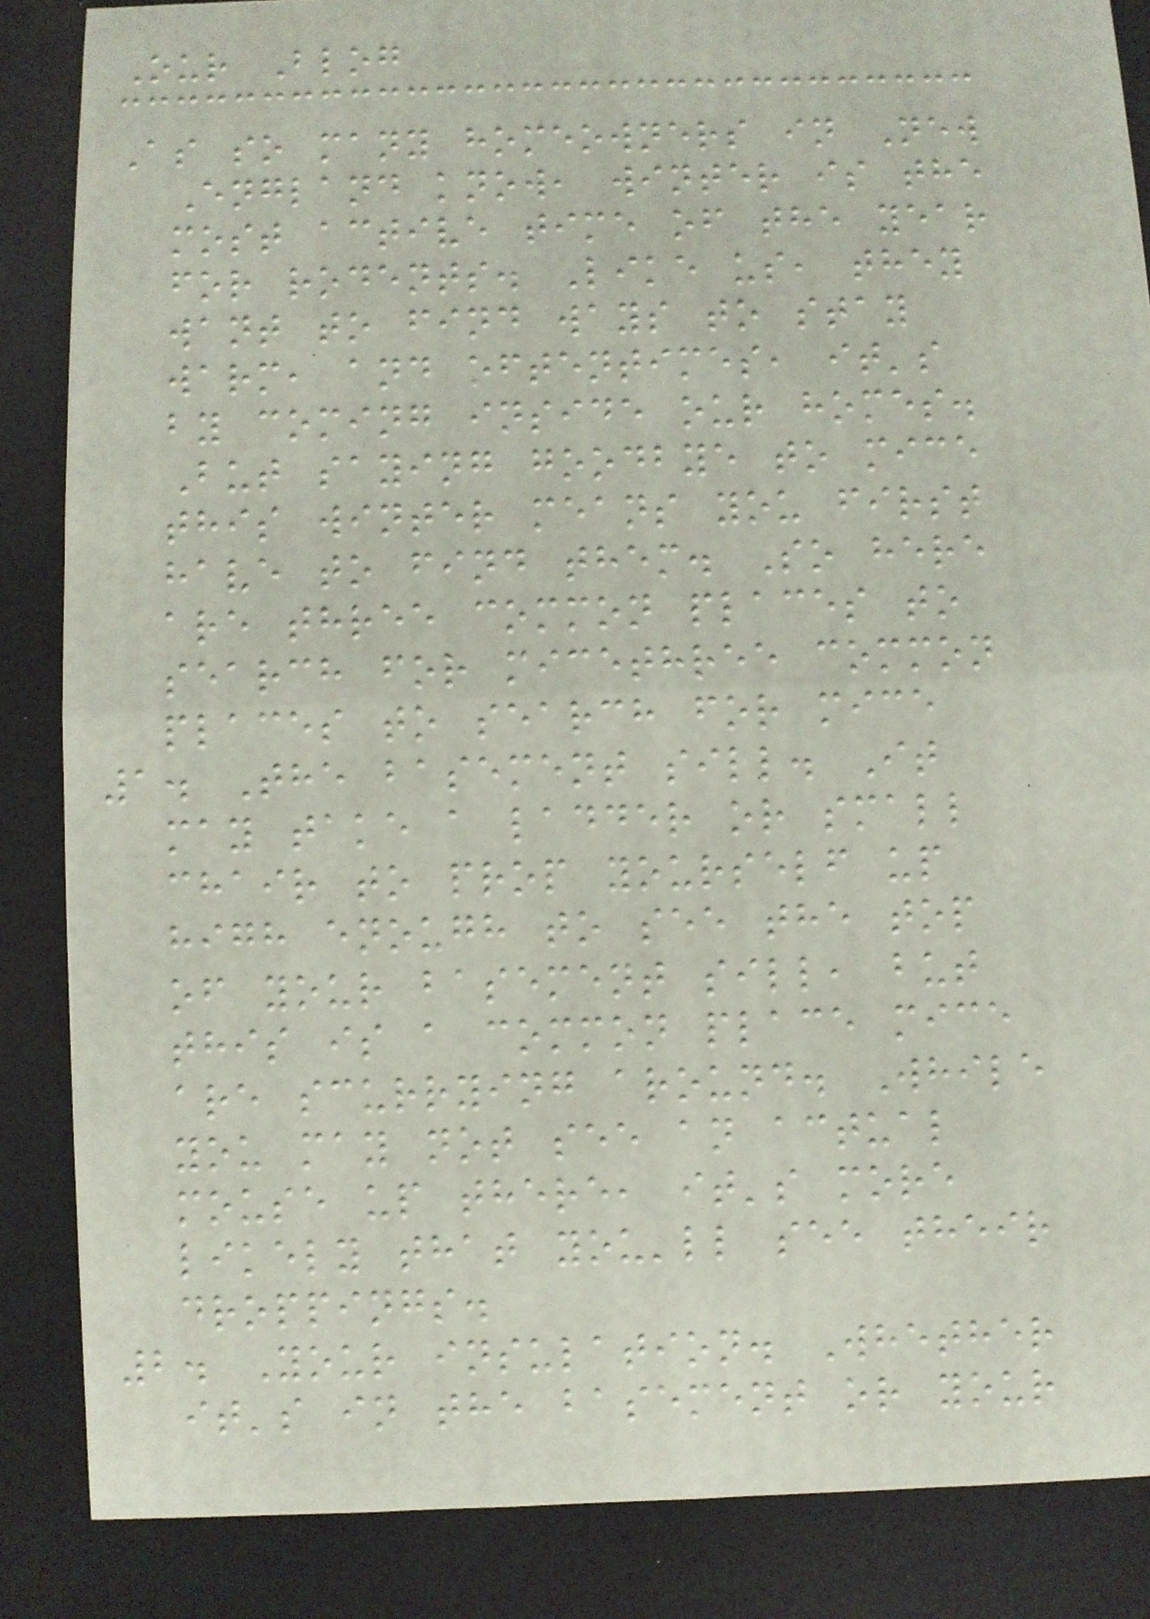Our Blog
As so many homeowners in New
England know, winter is the
most active time of the year
for rodents. Like us, they
want to find ways to stay
warm, and oftentimes, it's
by coming inside our homes.
But saying goodbye to mice
this winter means you first
have to find them. So here
are three common places to
search for micethree common
places to search for mice
1. The basement sill. It
may take a ladder or small
chair to prop yourself up
high enough to see the top
of your basement sill, but
this is a common place mice
are scurrying around. While
you may not see an actual
mouse up there, it's more
likely that you'll see their
droppings.
2. Your insulation. Whether
it's in the basement or your
